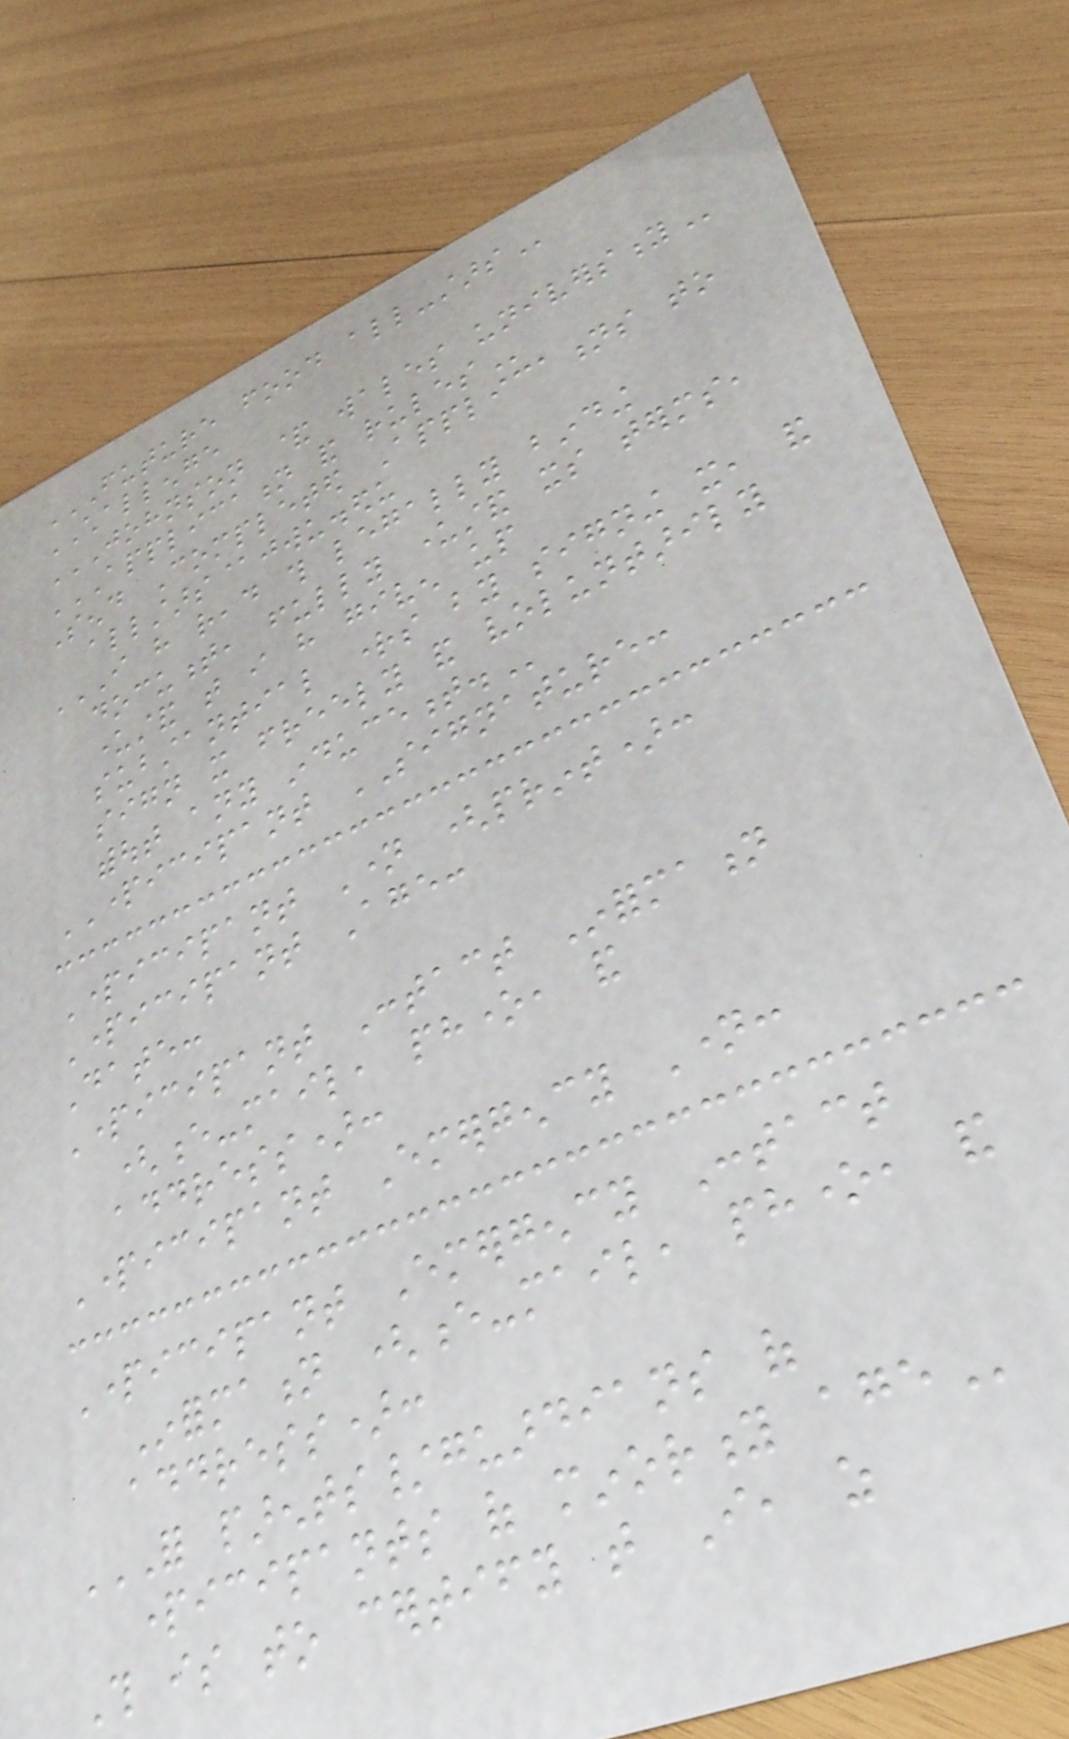FUTURE FOOD ALL-STARS
CHALLENGE
JOHNSON & WALES UNIVERSITY
APPLICATION AND RULES
Send Completed Applications to
allstars@jwu.edu
I HAVE READ THIS LEGALLY BINDING
DOCUMENT, FULLY UNDERSTAND ITS TERMS,
UNDERSTAND THAT I HAVE GIVEN UP
SUBSTANTIAL RIGHTS BY SIGNING IT, AND
SIGN IT FREELY AND VOLUNTARILY
WITHOUT ANY INDUCEMENT.
PARTICIPANT SIGNATURE:
Participant Name (print):
Participant Age:
Date:
Participant Contact Information
(e-mail, phone, and
address):
Participant Emergency Name:
Participant Emergency Contact
Information (e-mail, phone, and
address):
FOR PARENTS/GUARDIANS OF
PARTICIPANTS OF MINORITY AGE
This is to certify that I, as
